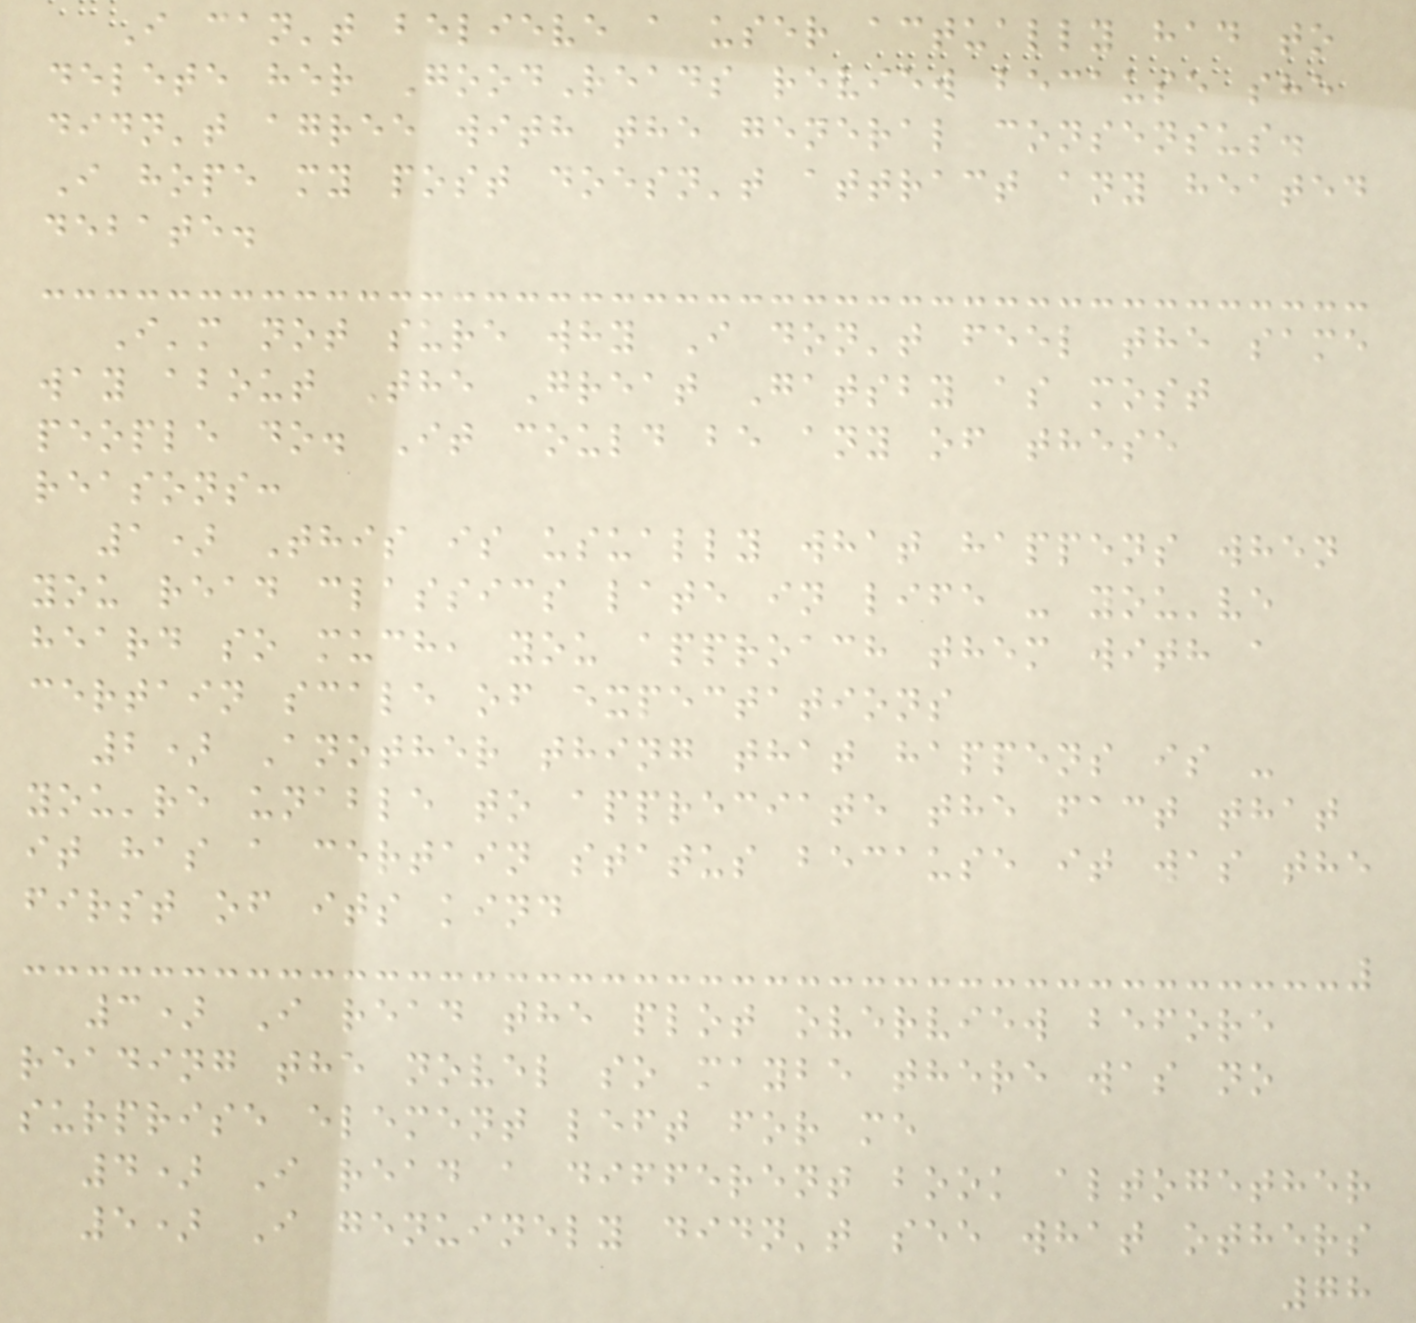I can't believe a user actually had to
delete her GoodReads review because she
didn't agree with the general consensus.
I hope my post doesn't attract any heated
debate.
I'm not sure why I don't feel the same
way about The Great Gatsby as most
people do. It could be any of these
reasons:
1) This is usually what happens when
you read classics late in life - you've
heard so much, you approach them with a
certain scale of expectations
2) Another thing that happens is -
you're unable to appreciate the fact that
it has a certain status because it was the
first of its kind
3) I read the plot overview before
reading the novel so maybe there was no
surprise element left for me
4) I read a different book altogether
5) I genuinely didn't see what others
78
